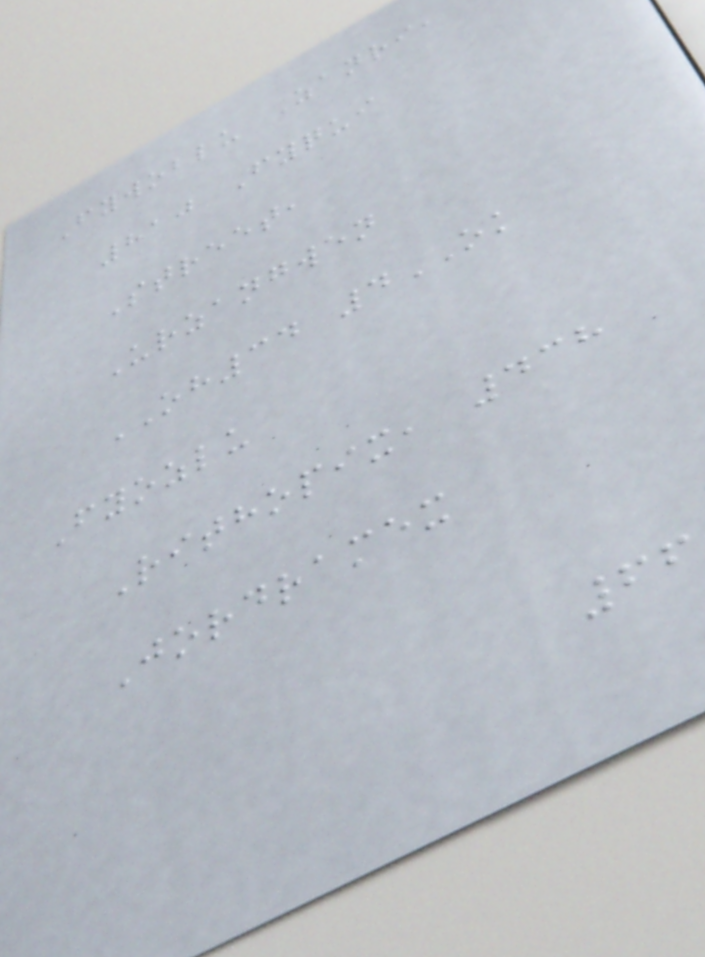Fywoblu Zanri,
810 Fyqui
Street,
Urzangwen
OH34 4OK
Fyozlu
Rithopix, 438
Jordramex
66
